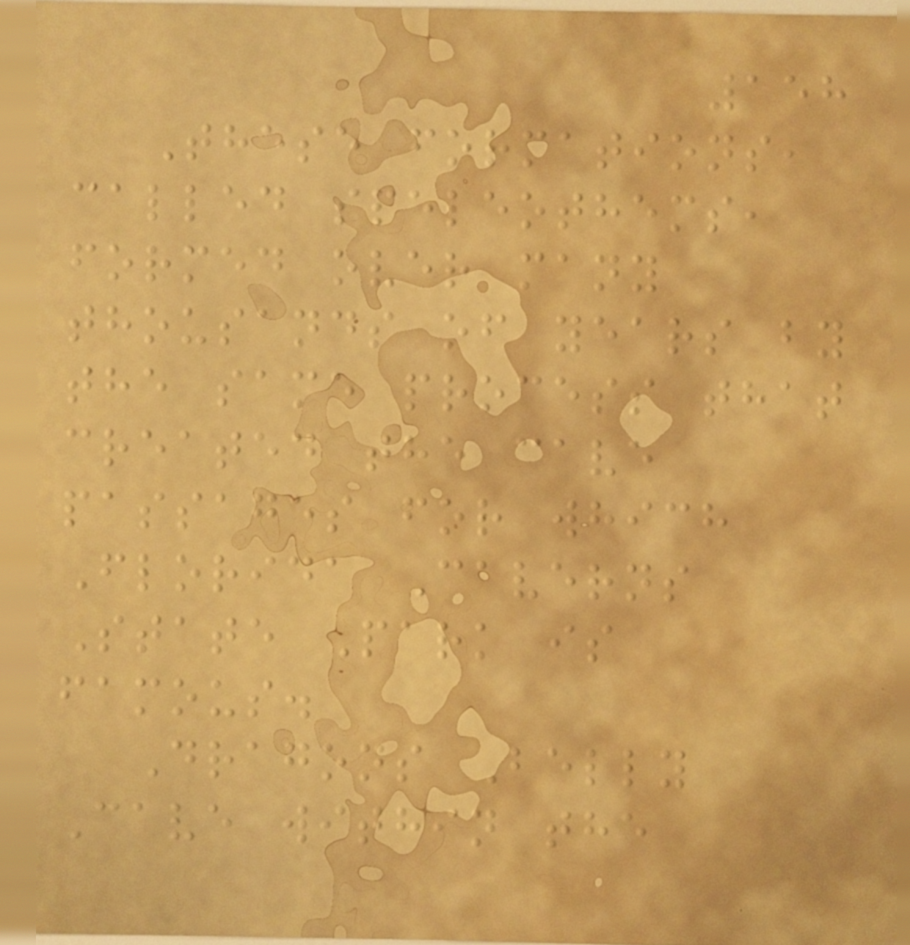158
These formations,
called speleothems,
formed over many
thousands of years by
the same process that
created the cave
passages for which
Florida Caverns
State Park is
famous.
Dragons Belly
Cave within the
